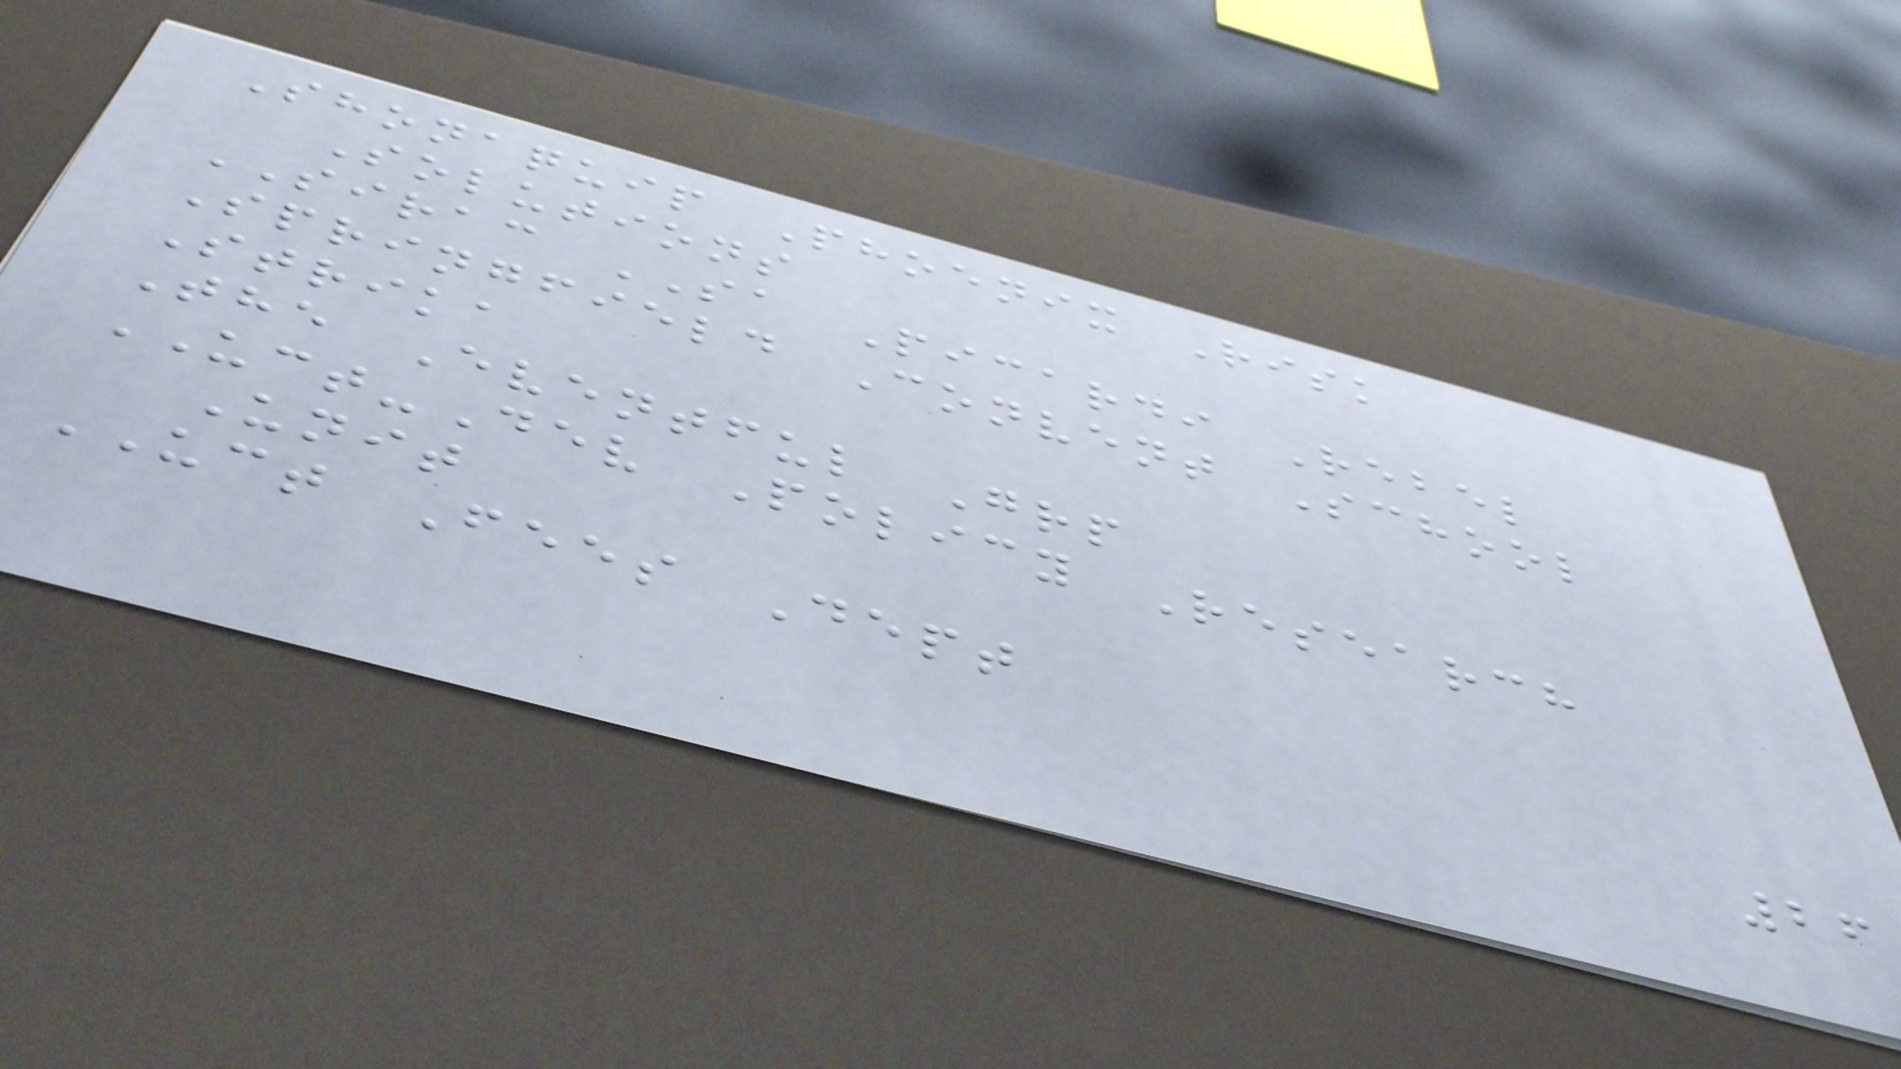Shonaquip Phoenix Risk
Solutions
SIRAC SA Picardi Rebel
Springfield Convent School
Strika
The Eventful Grp
UCT-Dev Policy Research
Unit
UCT Fees Dept
26
